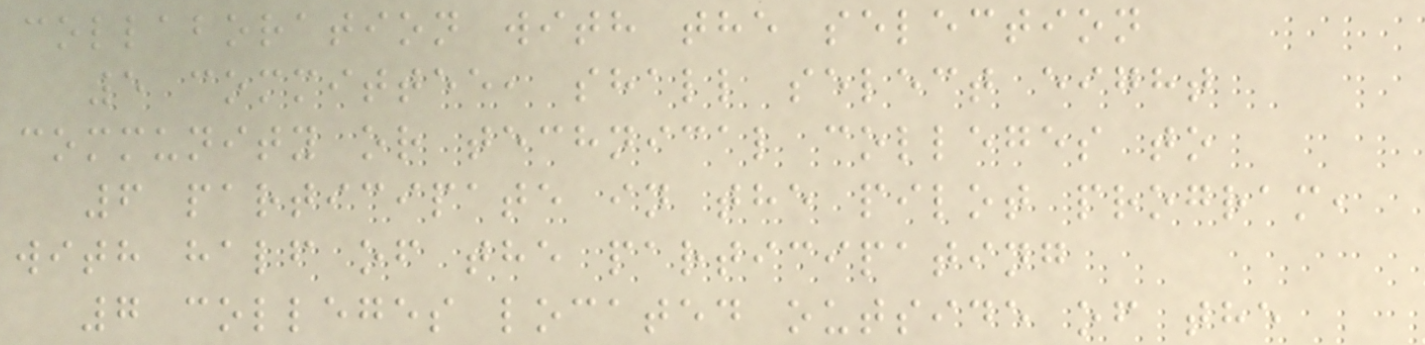collaboration with the selection
5 committee, shall select eight
community or technical colleges to
6 participate in the pilot program,
with half of the participating
7 colleges located outside of the
